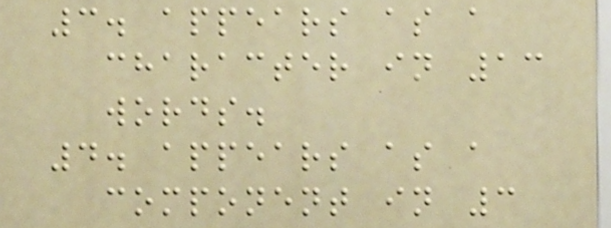3. appears as a
character in 13
words.
4. appears as a
component in 3
